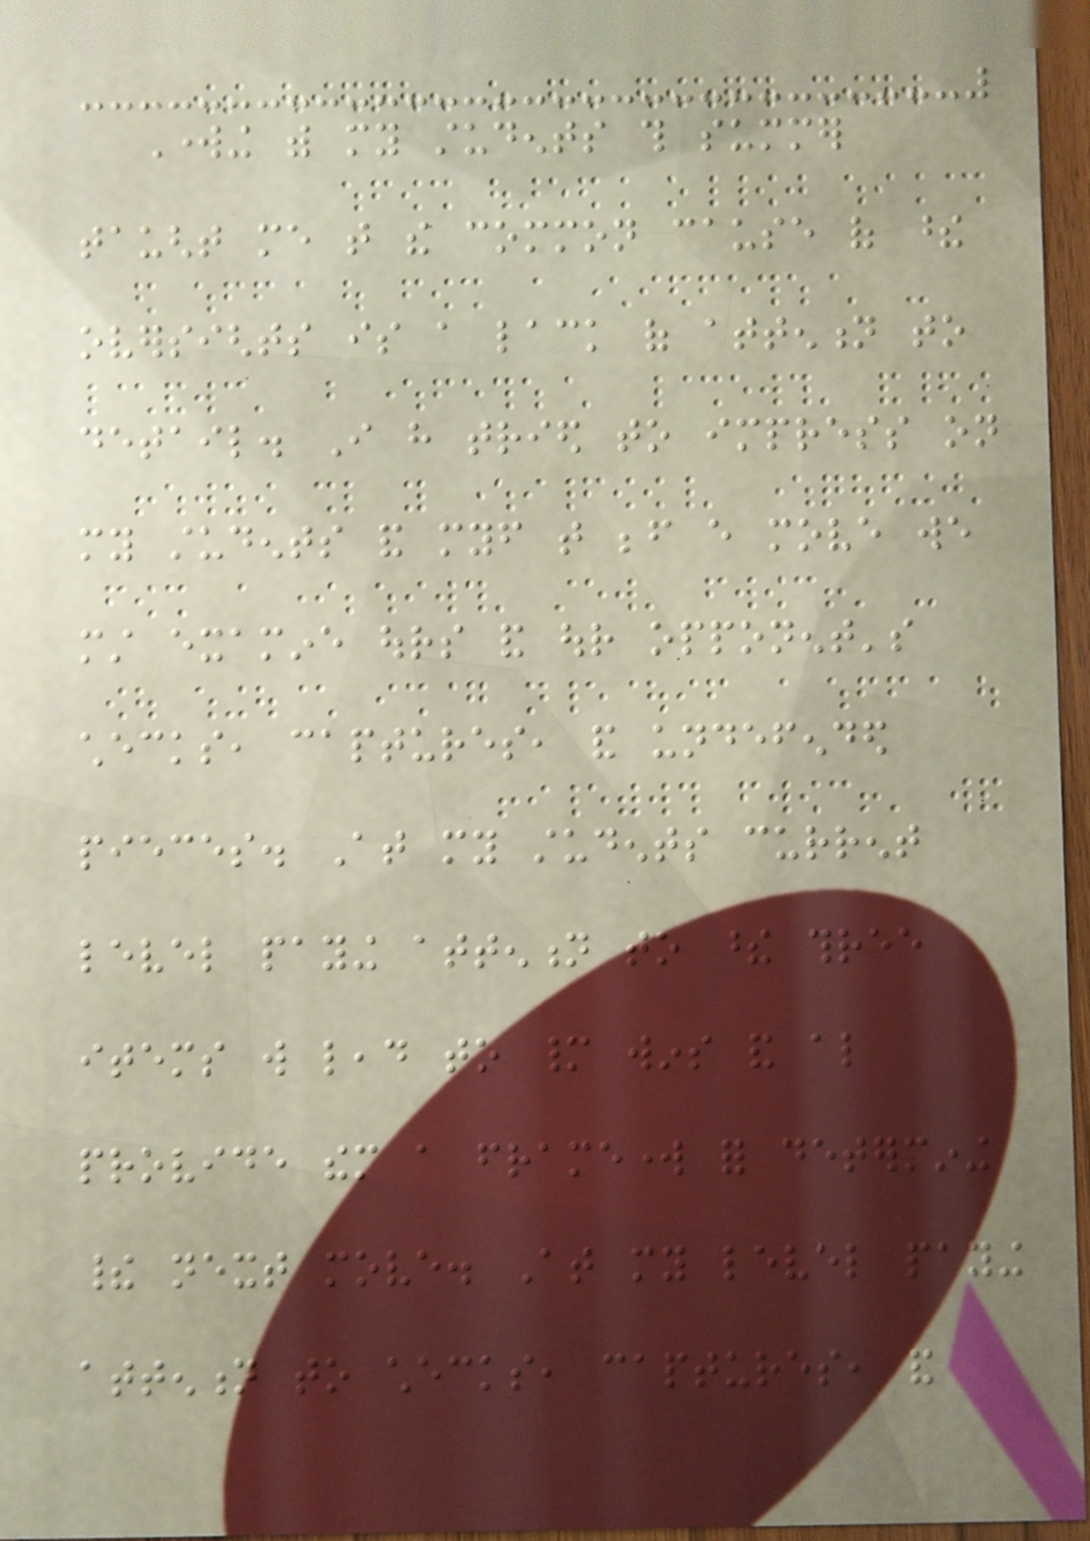Working with my students this summer
taught me that the common cause of these
oversights is a lack of attention to
detail. I have tried to impress on
my students and myself that before every move we
must examine ours and our opponent's
checks, captures, and undefended
pieces. At my students current
level paying attention to these three
items will lead to many wins and also
provide them a framework for determining
their next move. At my level paying
attention to checks, captures, and
